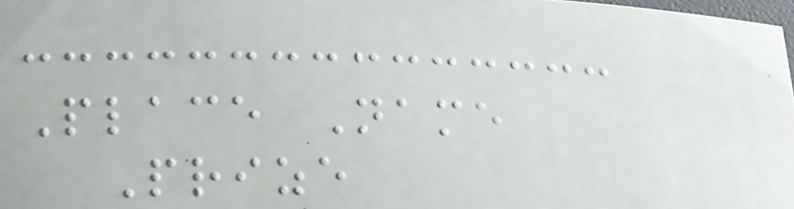Place Name
Prize
